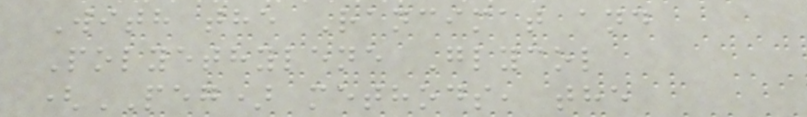With the Rancimat and
Polyethylene Glycol
(PEG) methods, the
